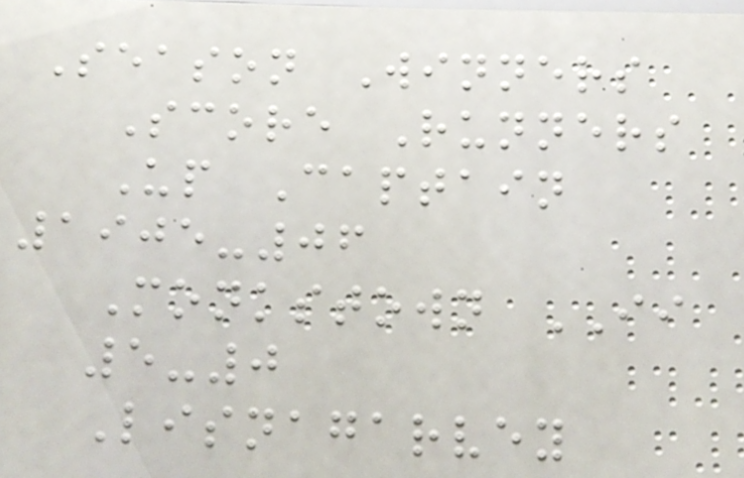Season Winners
Score Runners
Up Captain
1905-06
Monkstown II
5-0
Lisnagarvey
